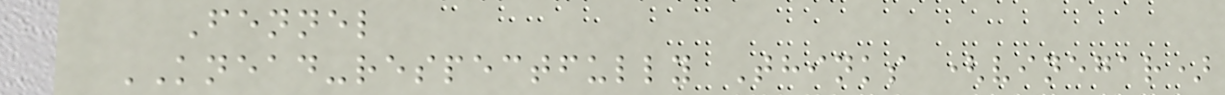Fennel
KNEAD-respectfully Thinks (vinegar)
